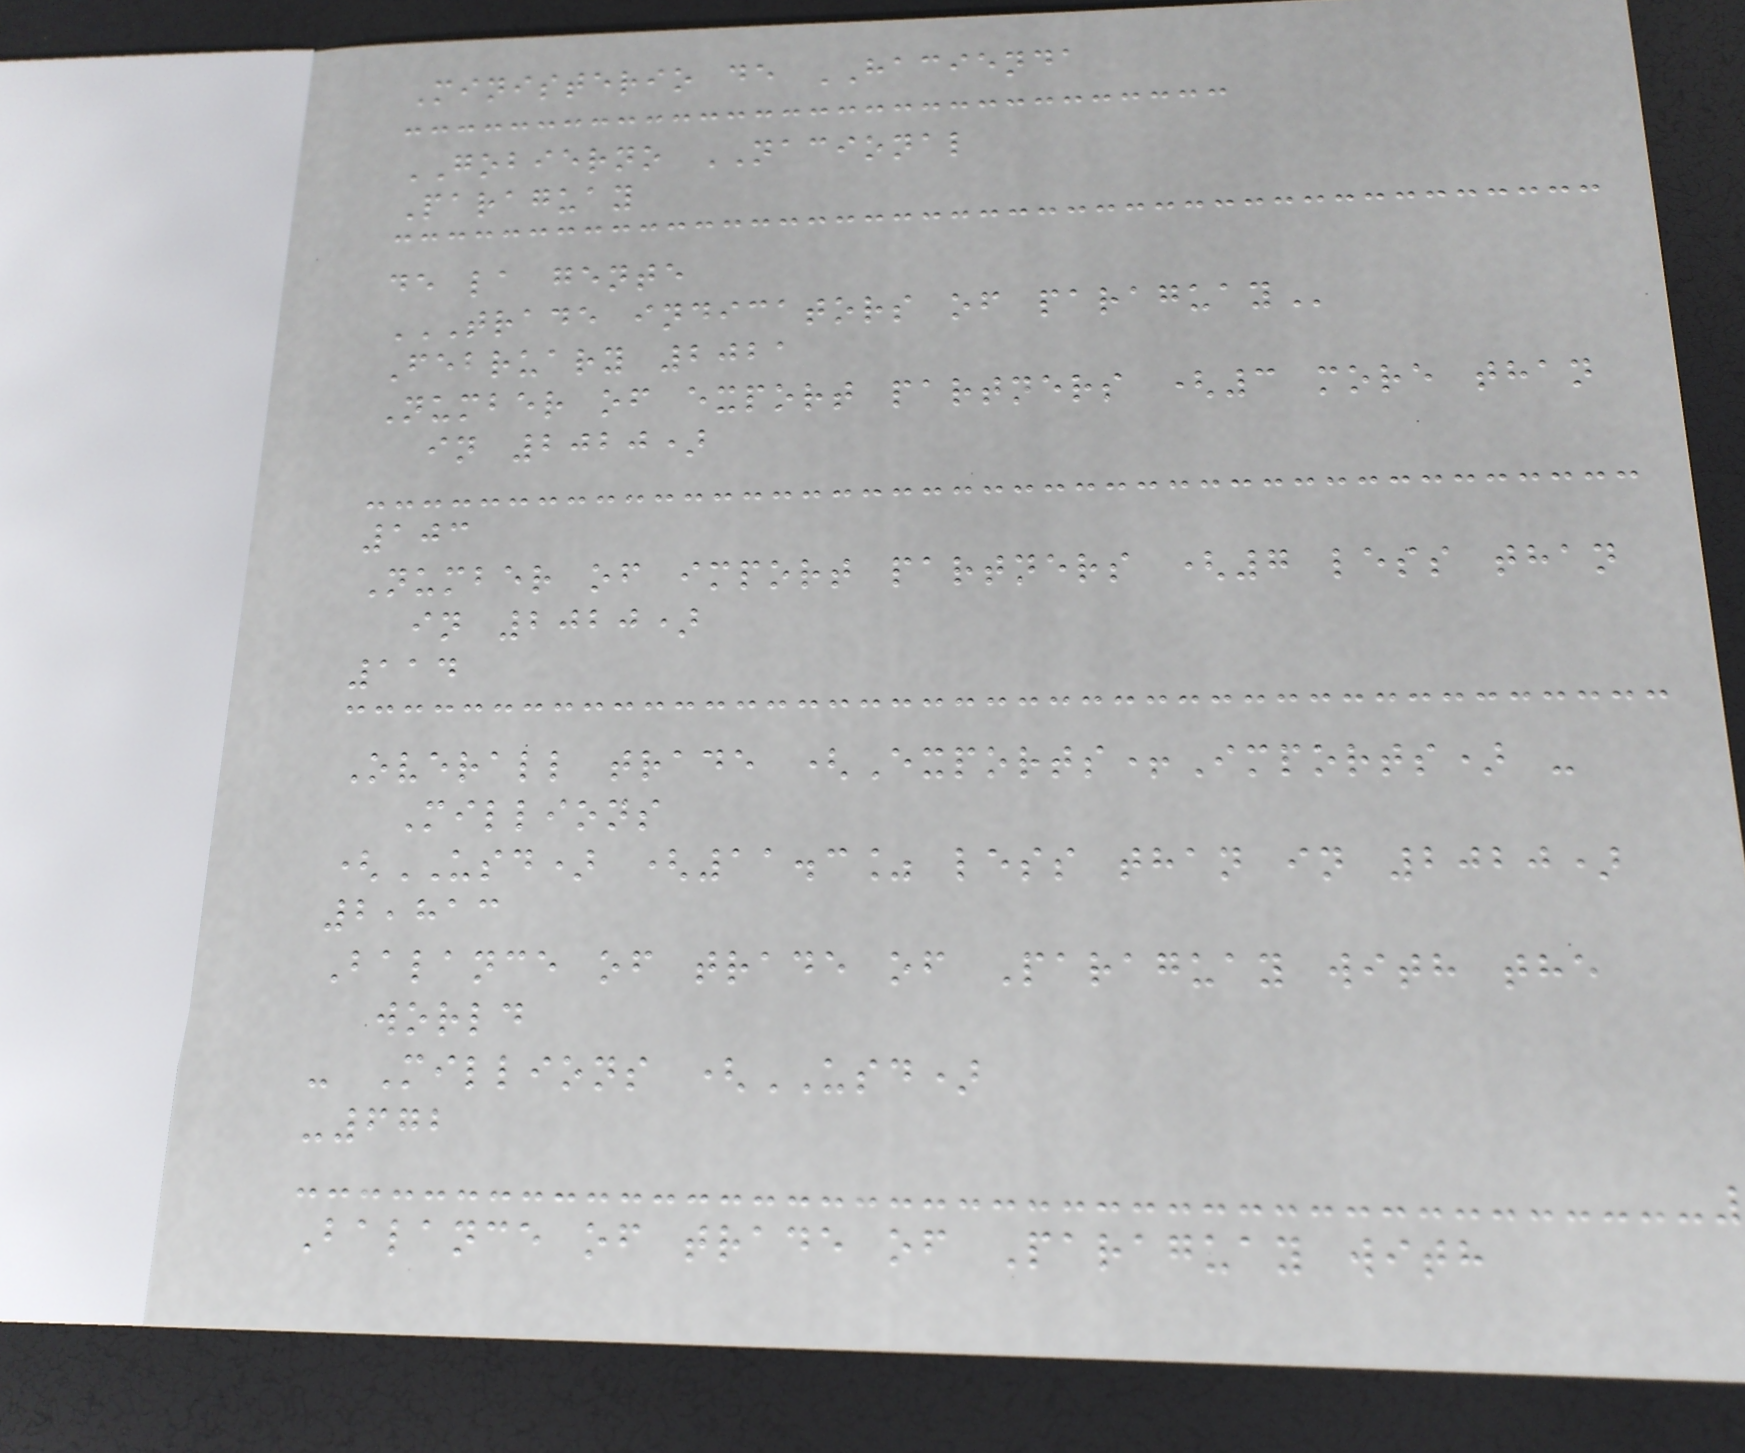Ministerio de HACIENDA
GOBIERNO NACIONAL
Paraguay
de la gente
TRADE INDICATORS OF PARAGUAY
February 2021
Number of export partners (3 more than
in 2020)
103
Number of import partners (7 less than
in 2020)
114
Overall trade (Exports+Imports) -
Millions
(USD) (11.3% less than in 2020)
2,813
Balance of trade of Paraguay with the
world
- Millions (USD)
-672
Balance of trade of Paraguay with
